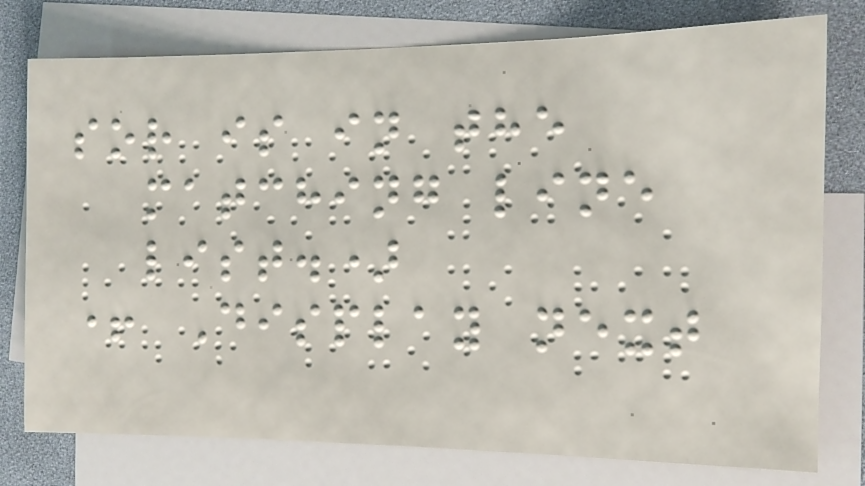sor is in the
matching line
list.)
+ Display next
